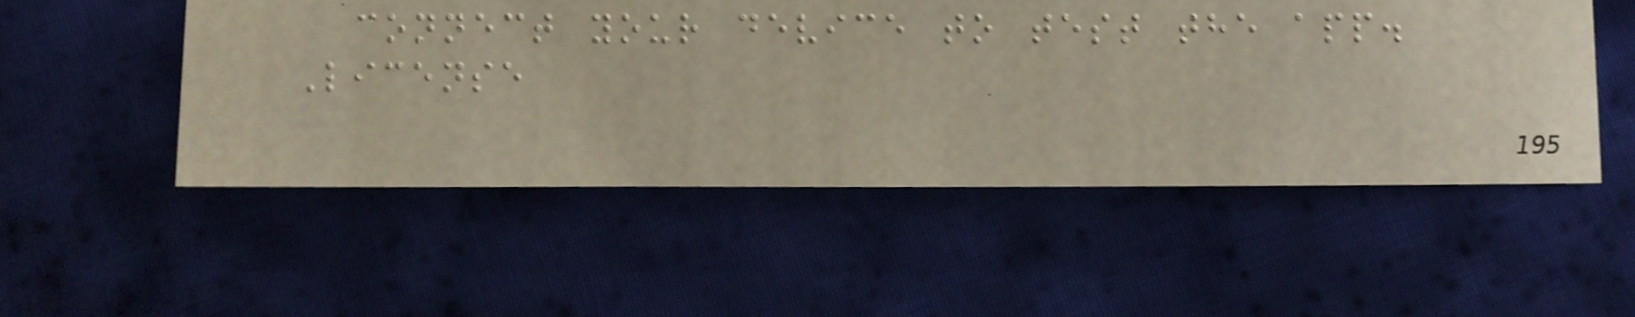connect your device to test the app.
License
